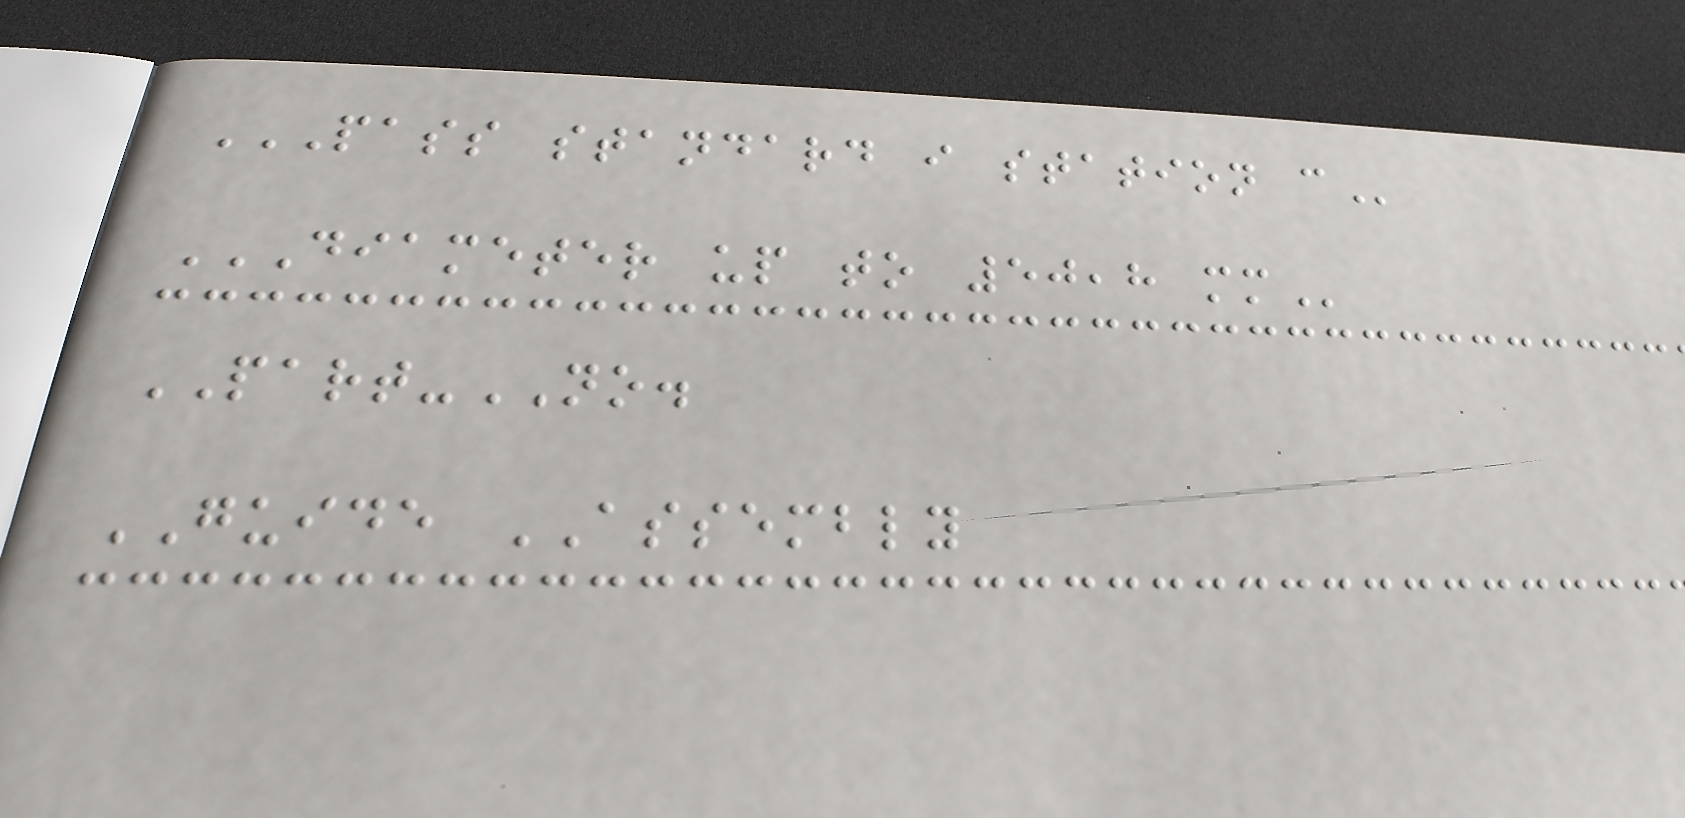PASS STANDARD I STATION C
DIAMETER UP TO 50,8 MM
PART-NO.
GUIDE ASSEMBLY
